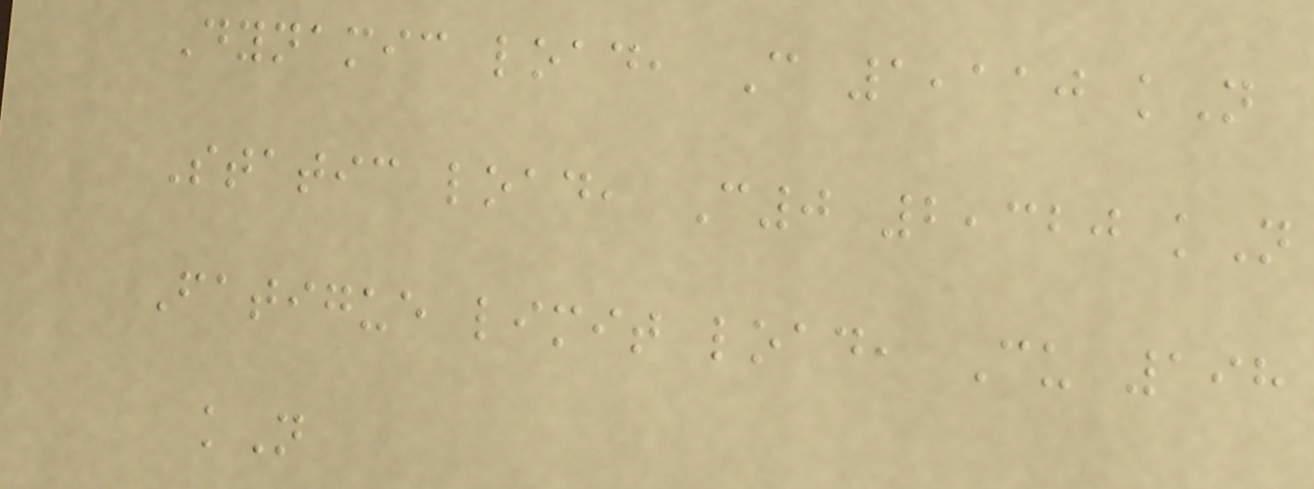Dynamic load, C 1,110 kN
Static load, C0 2,320 kN
Fatigue limit load, Cu 198
kN
